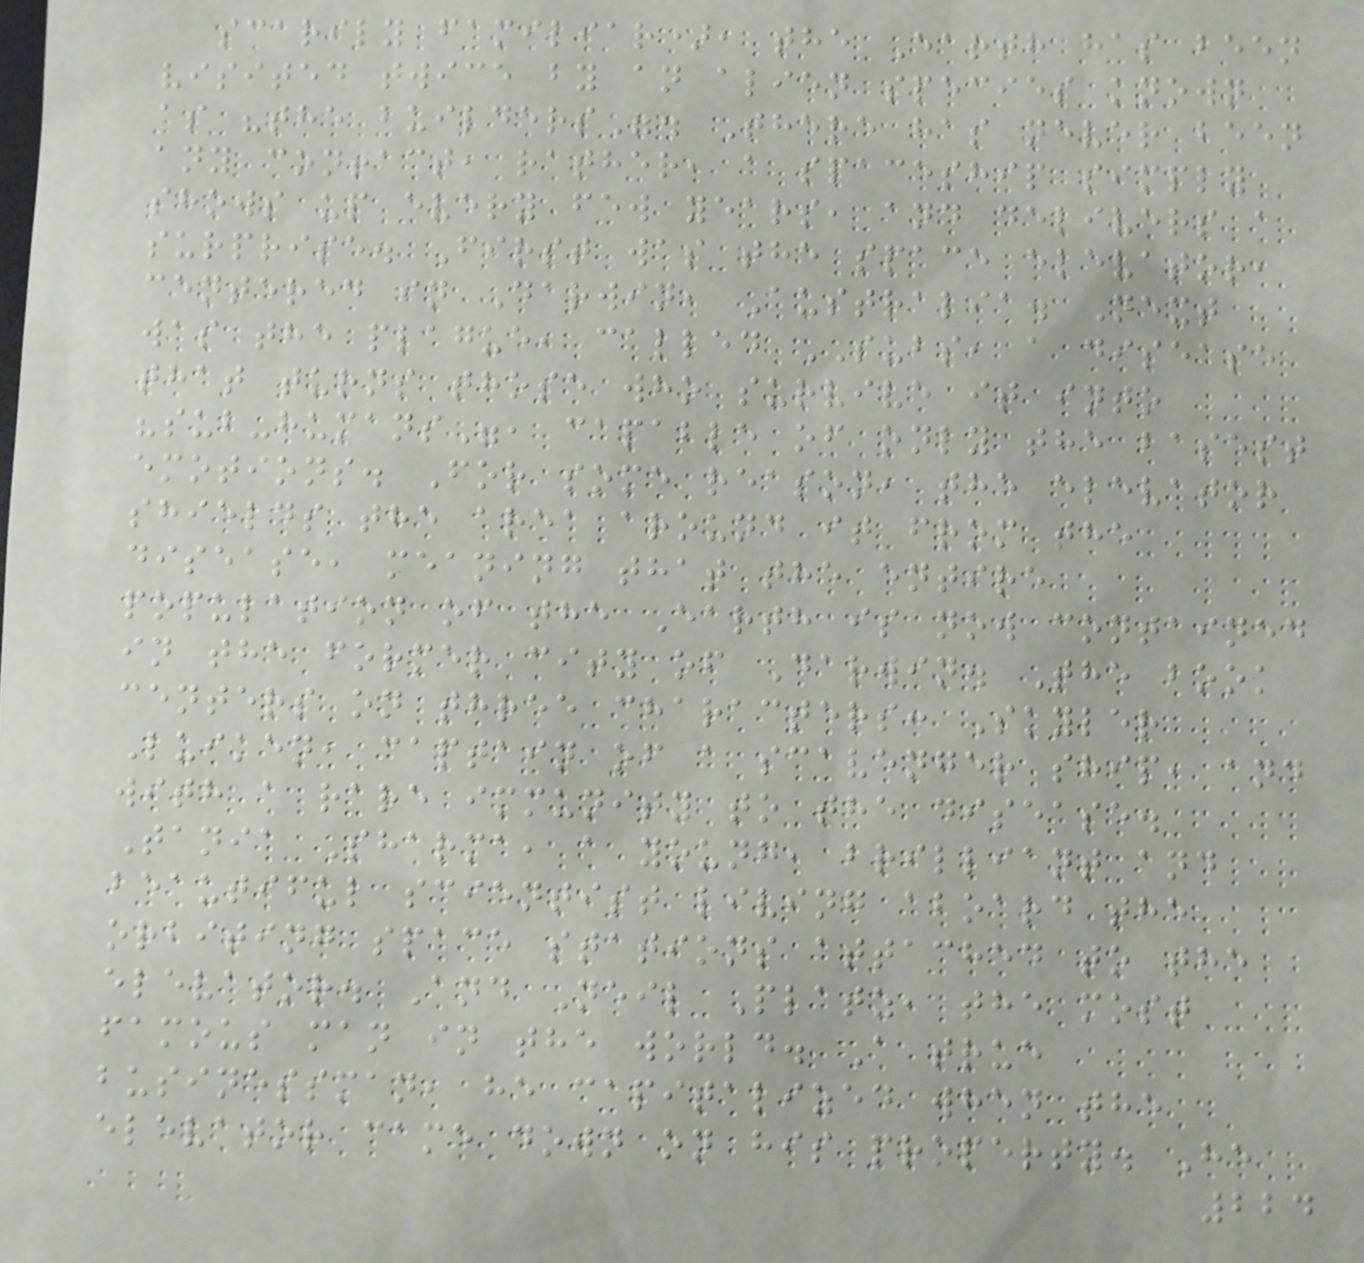scarily familiar), the Earth has been
visited twice by an alien species known
as "the builders". There has never been
any contact, rather, a spaceship simply
shows up every few years, and delivers a
surprise. First was the space elevator,
centered in Darwin, Australia. Next
was the plague, called SUBS, a disease
that turns those who survive it into
"sub-humans", capable of only the basest
emotions. For some reason, the elevator
shields the area around it from the
disease, meaning that the entire
population of the Earth is now contained
in the former city of Darwin. The book
centers on three characters: Skyler
Luiken, captain of a scavenger ship, and
with a rare immunity to the disease.
Tania Sharma, a young, brilliant and
beautiful scientist living aboard the
orbiting space stations attached to the
elevator. And Neil Platz, the most
famous man in the world. A true
businessman, he capitalized when the
elevator came down on his property. He
224
